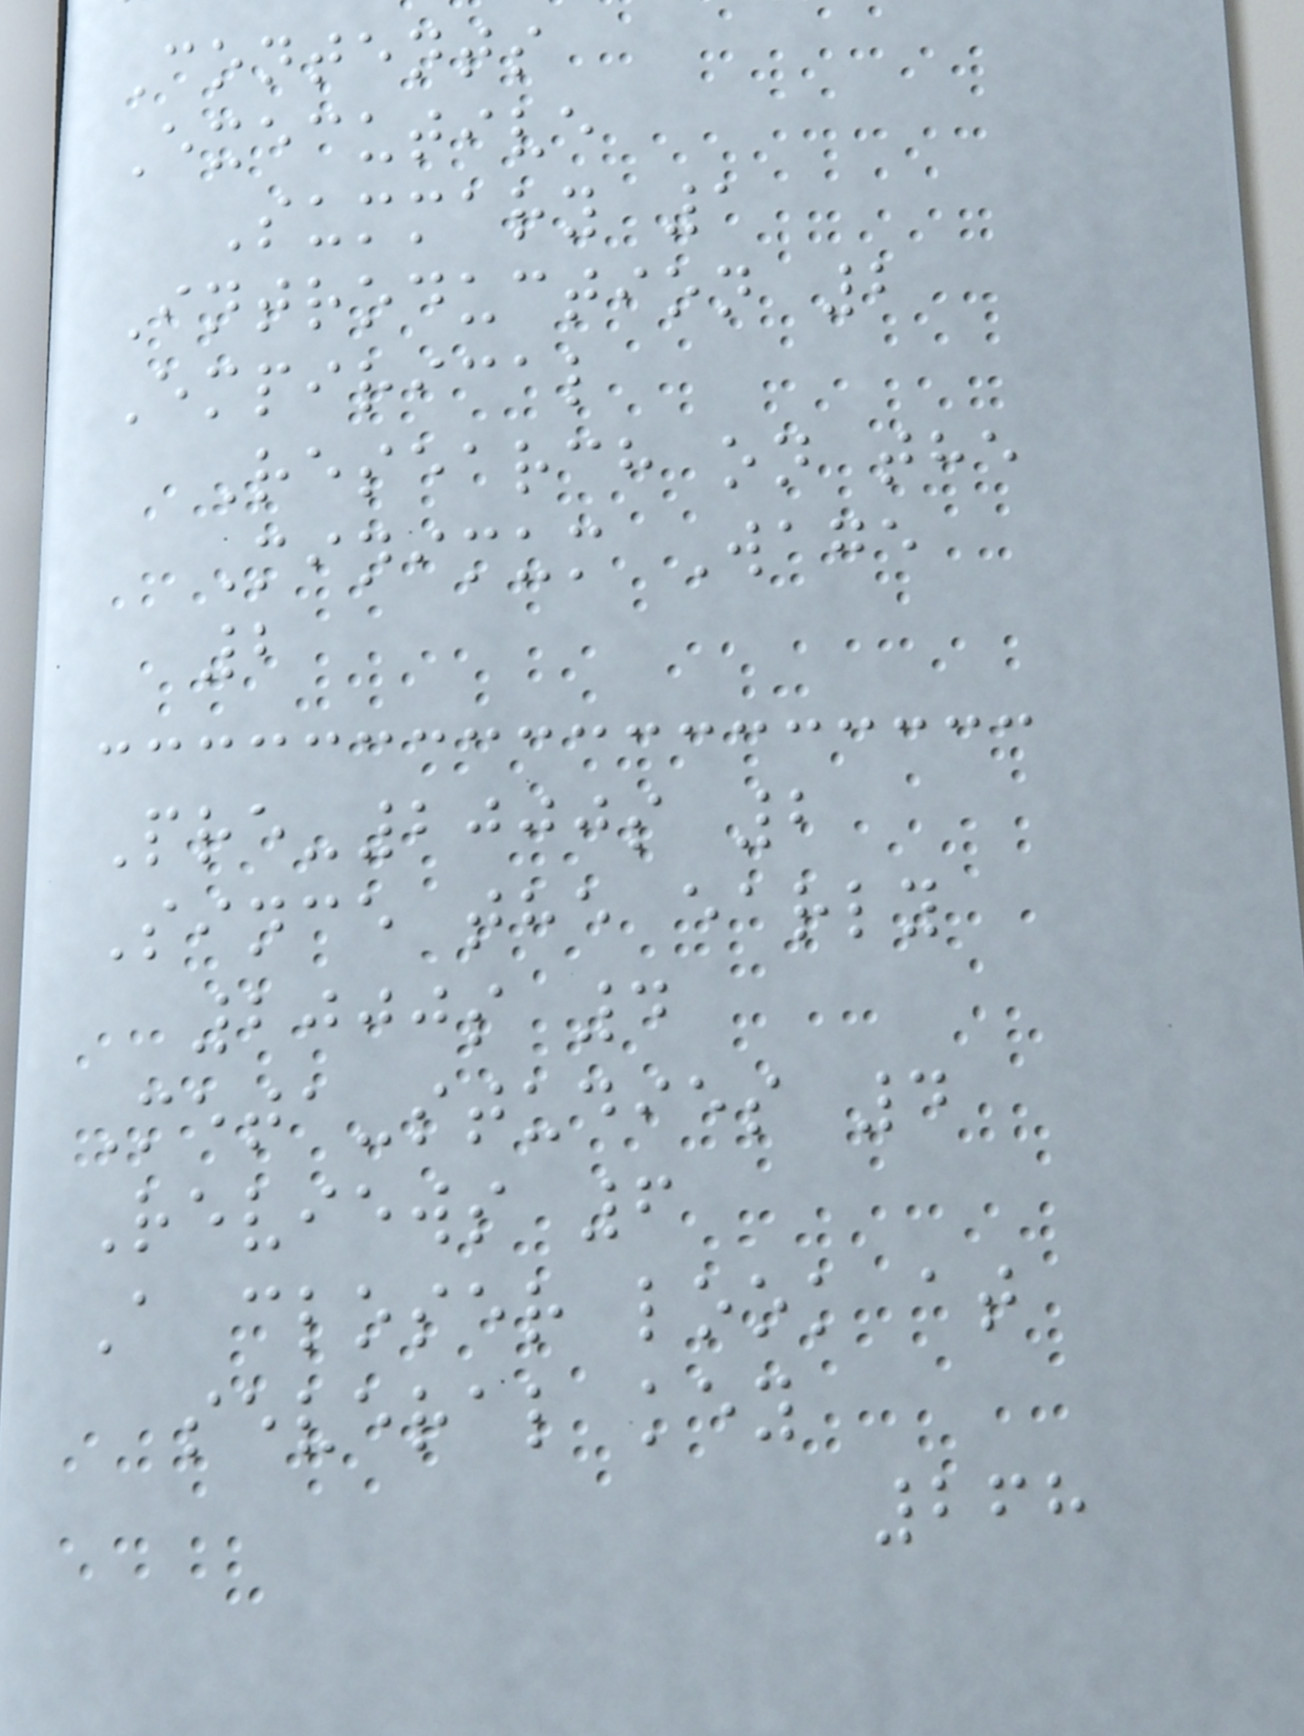Contents
Executive
Summary 1
Introduction 2
Empirical
Research on the
Minimum Wage
2
Pre-2000s 2
Since the early
2000s 4
Meta-studies 4
Reviews 6
A closer look at
several key
268
